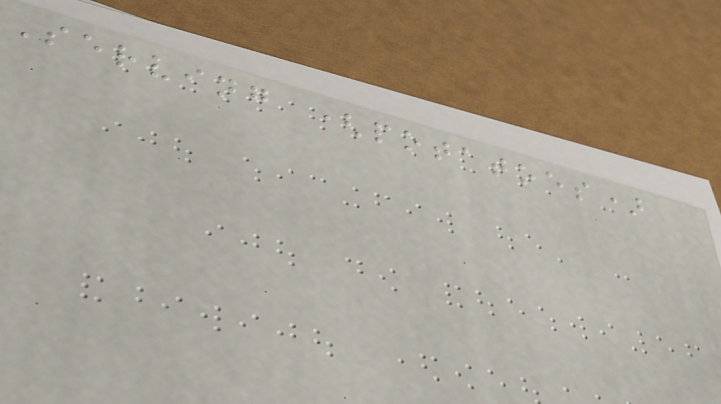Serving (potatoes)
